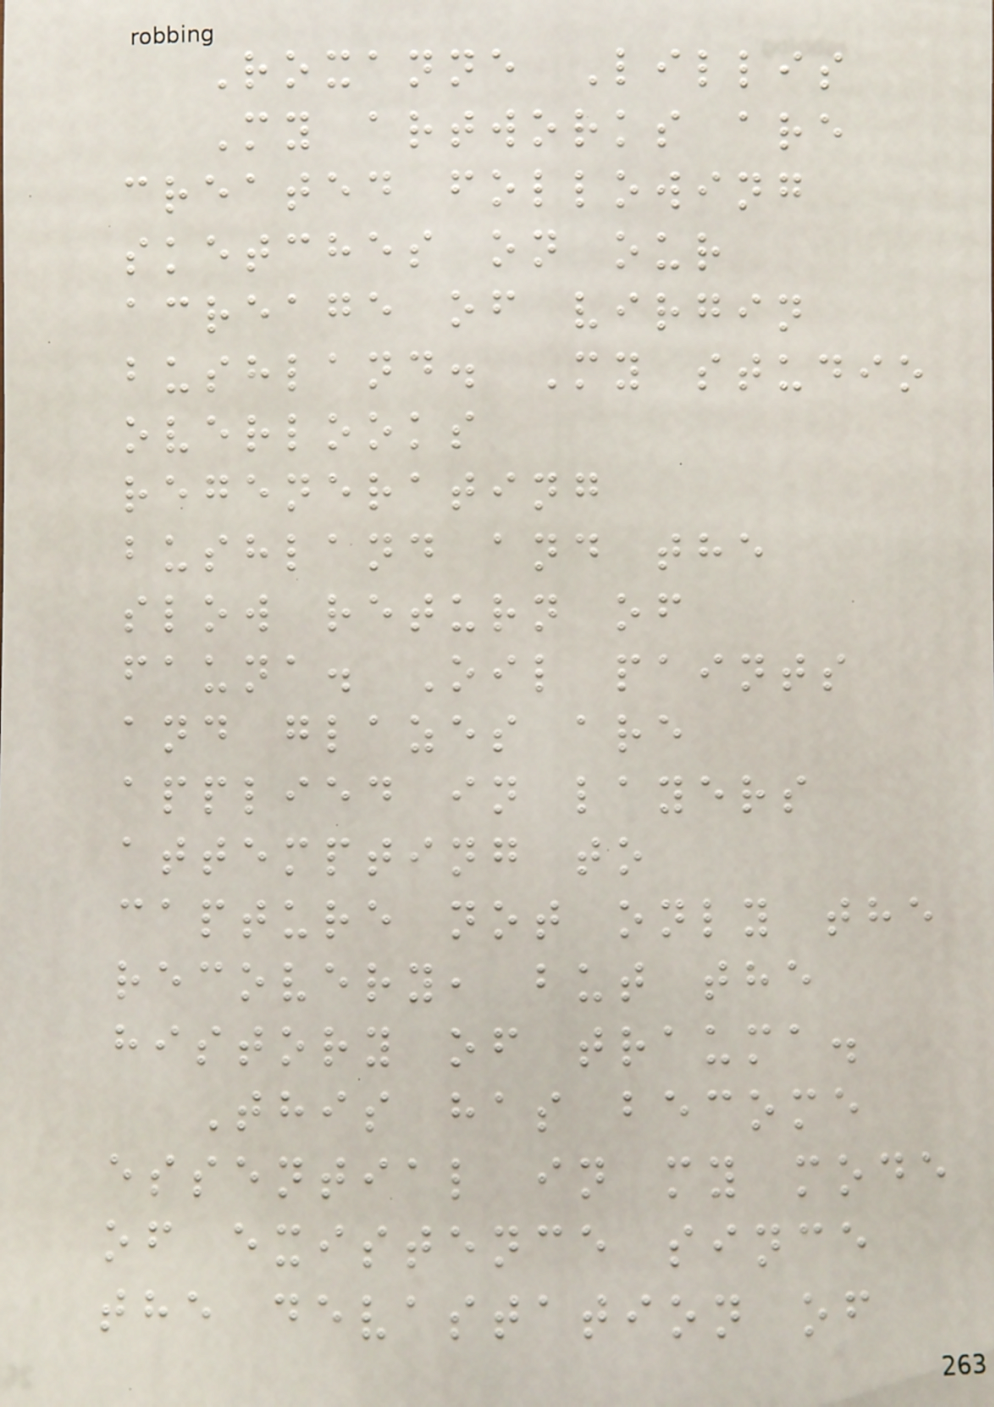Roxanne Lillis
My artworks are
created following
sketches on our
acreage of virgin
bushland. My studio
overlooks
regenerating
bushland and the
slow return of
fauna. Oil paints
and glazes are
applied in layers
attempting to
capture not only the
recovery, but the
history of trauma.
This has become
essential in my mode
of existence since
the devastation of
